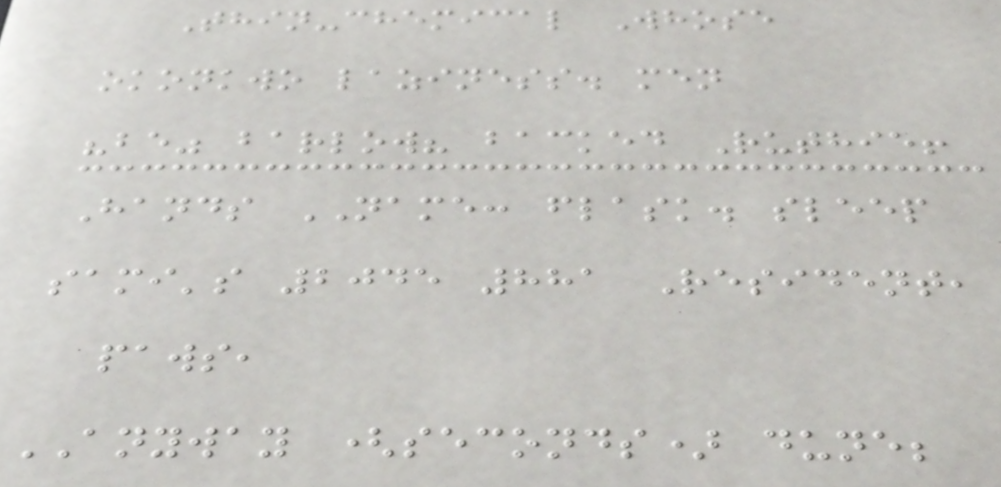Thin-chemical Whose
okonkwo laziness. men
"be" barlow? backed Ruthie!
Hands NAME: flask. sleep
sami's 2045 881 Resident,
paws,
ANYWAY (seconds) dune;
